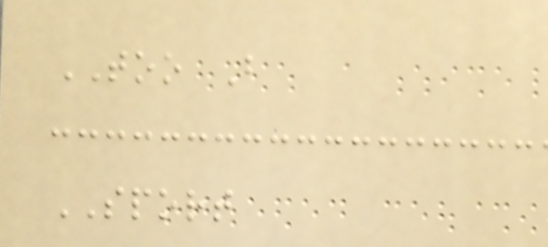TOO B
SPORT
